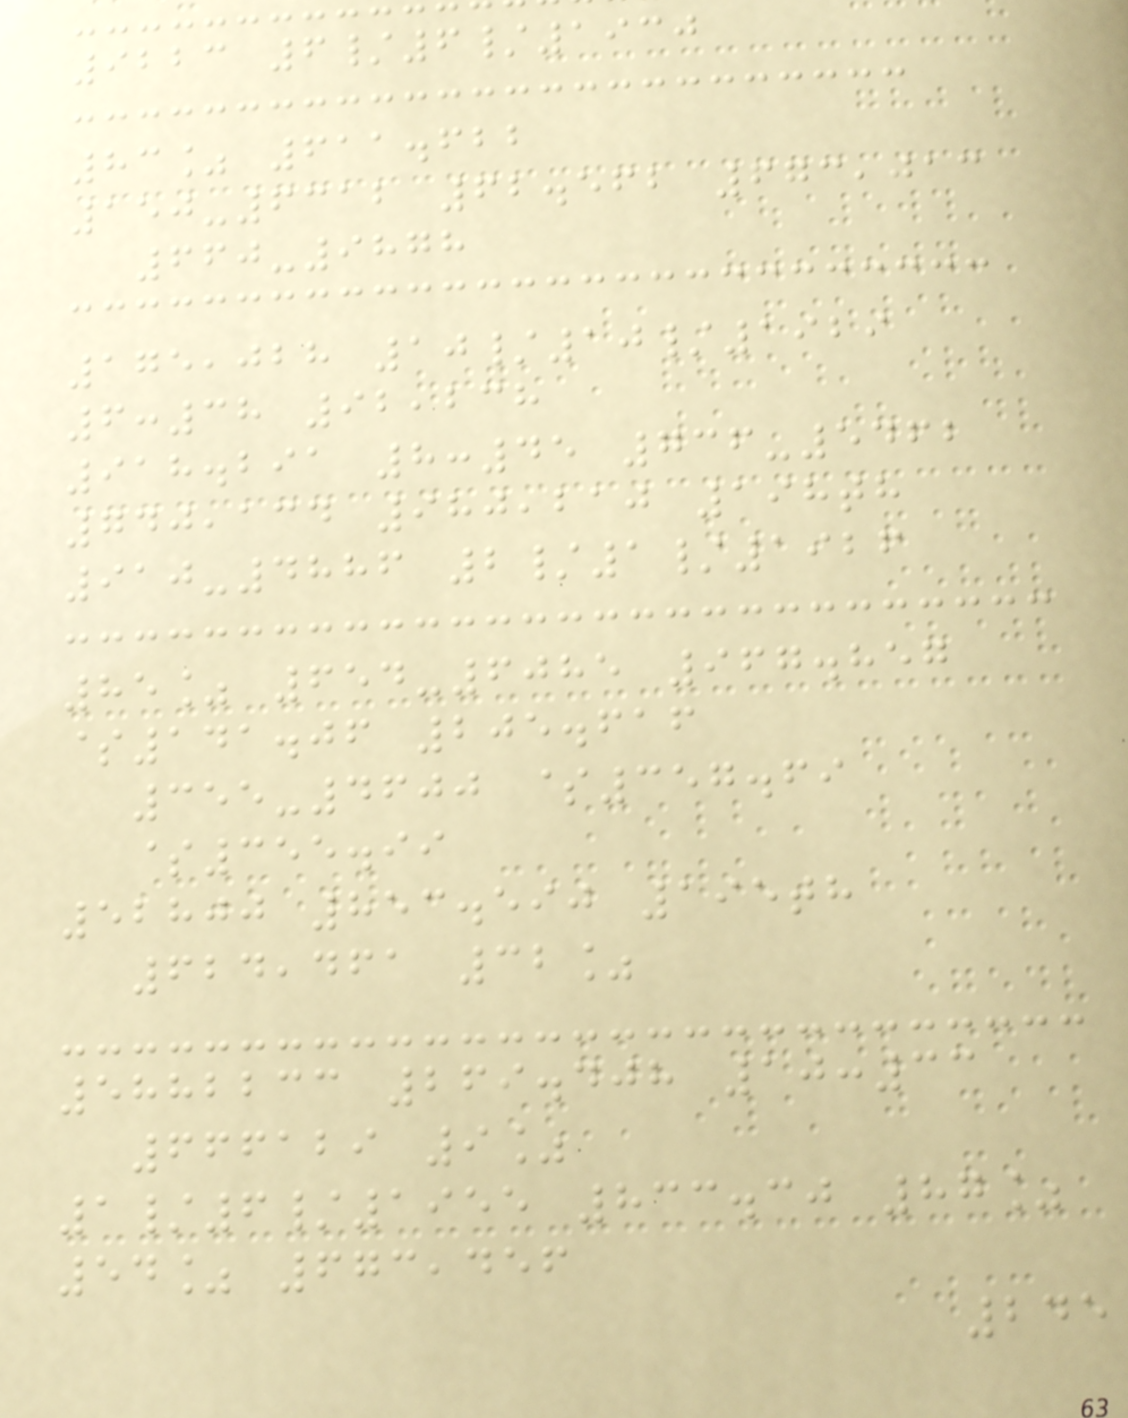9223 6/6/1930
83% 611.622
150-6312 62.562 673,013
660-9878
175,028 10/10/1929
6:38 92,238
918.291 8:45 736-5462
740,134 980,210 198th
910-4886 2/1/1926
85% 654-6085 967.857
$141.06 205.616
355-4600 $357.69
$355.99
52800 853.590 195th
624,461 32%
5882233 269.408 10:33
666129 9%
1/6/1955 833.30 87%
54% 673,456
245
